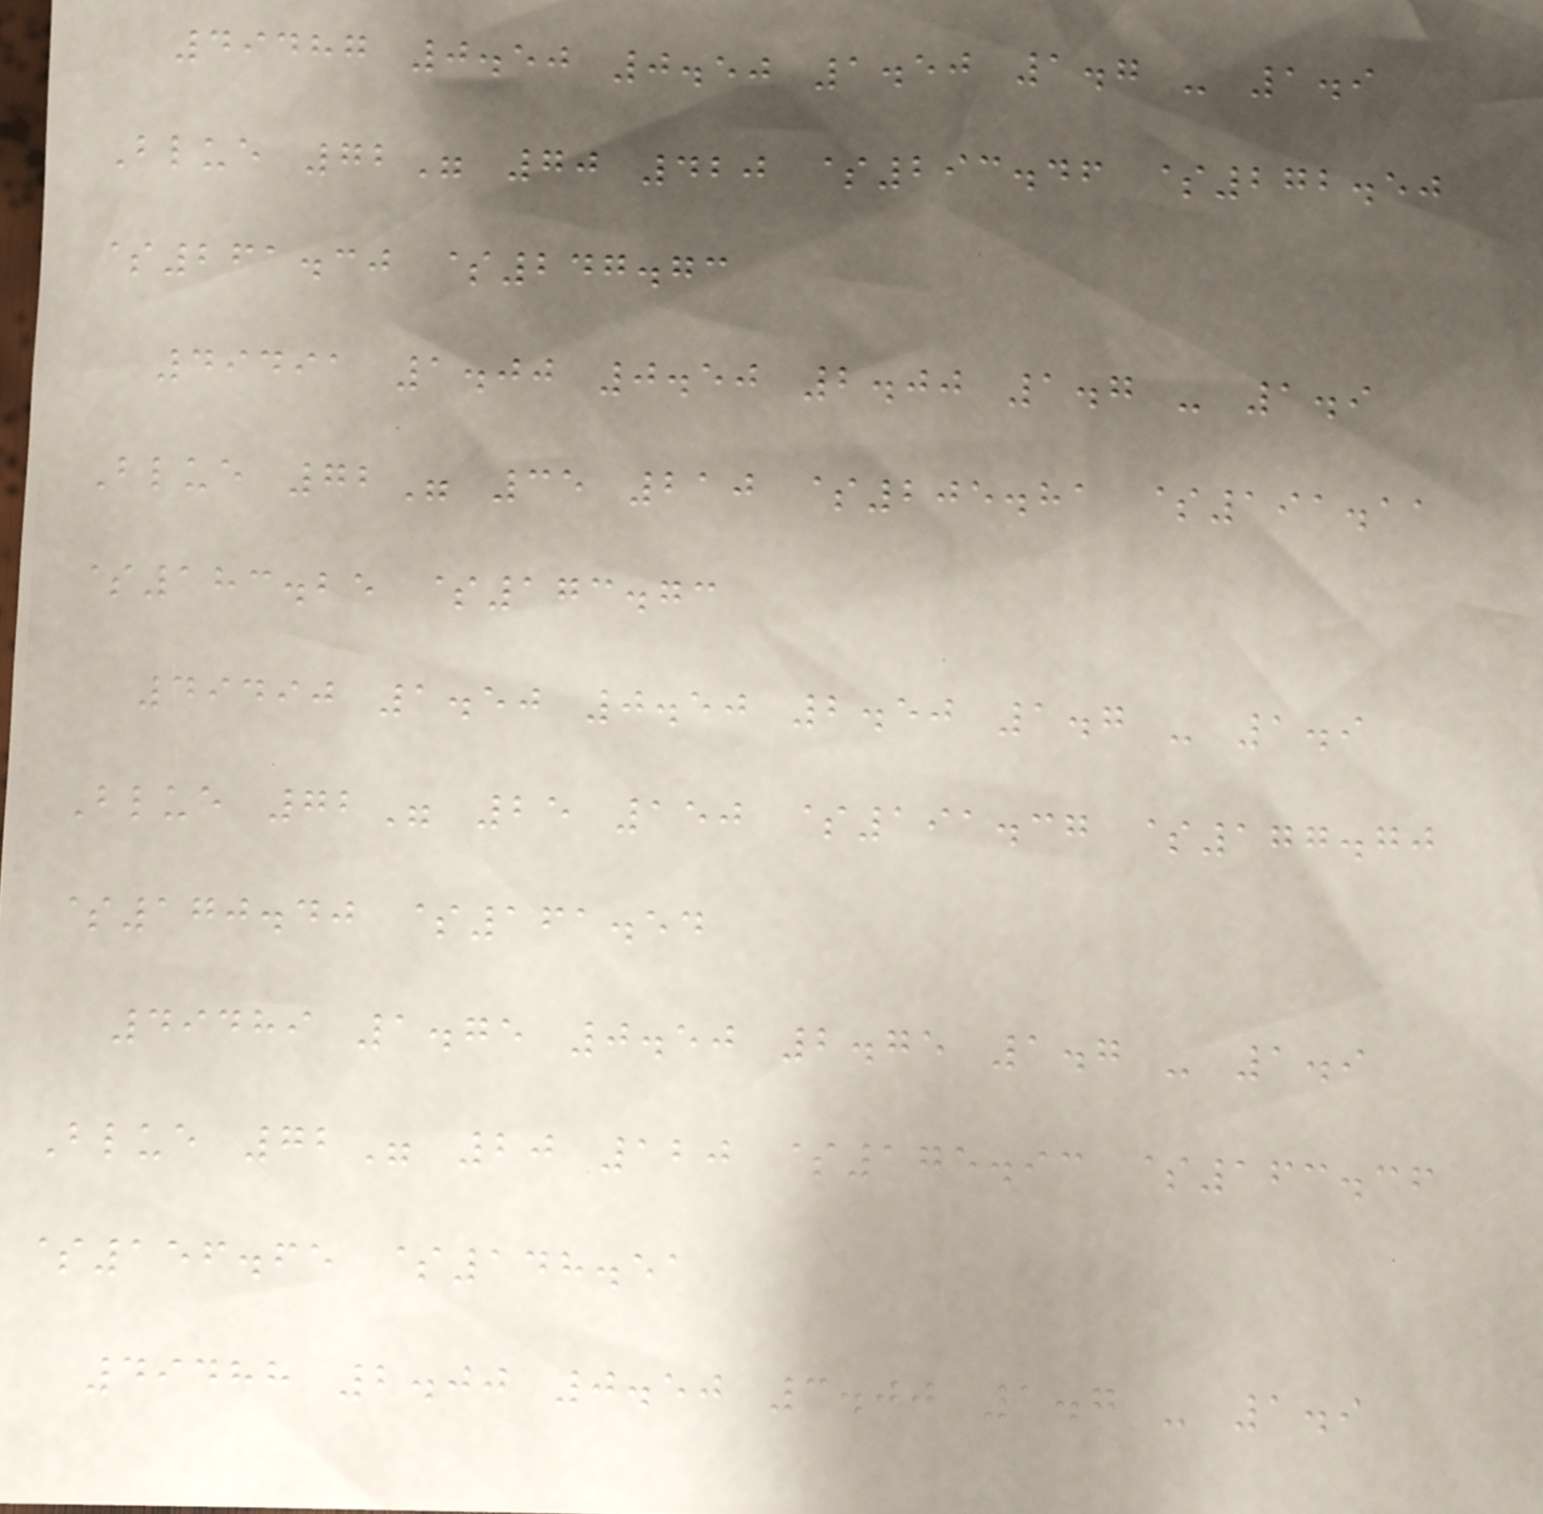49487 0.50 0.50 1.50 1.7 - 1.9
Blue 72" 70 420 $293.46 $272.50
$261.30 $247.73
49491 1.00 0.50 2.00 1.7 - 1.9
Blue 72" 35 210 $205.81 $191.11
$183.25 $173.73
49490 1.50 0.50 2.50 1.7 - 1.9
Blue 72" 25 150 $191.37 $177.70
$170.40 $161.54
49489 1.75 0.50 2.75 1.7 - 1.9
Blue 72" 20 120 $175.93 $163.36
$156.65 $148.51
49488 2.00 0.50 3.00 1.7 - 1.9
